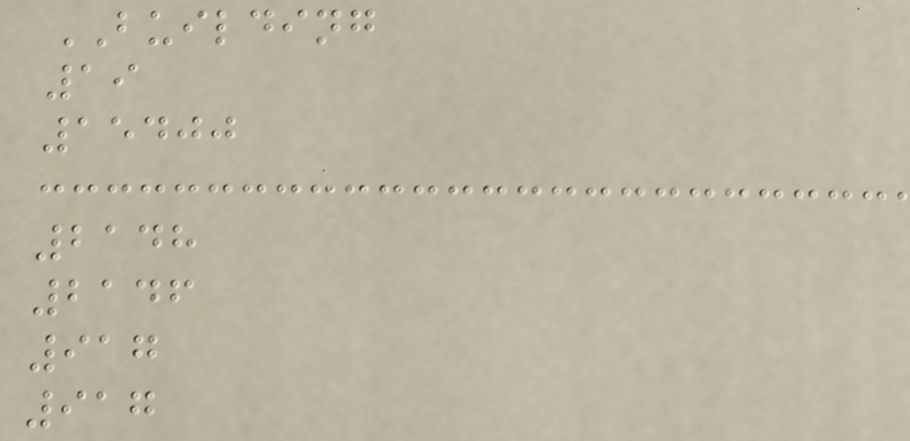BUILDING
19
15400
2148
2146
917
917
